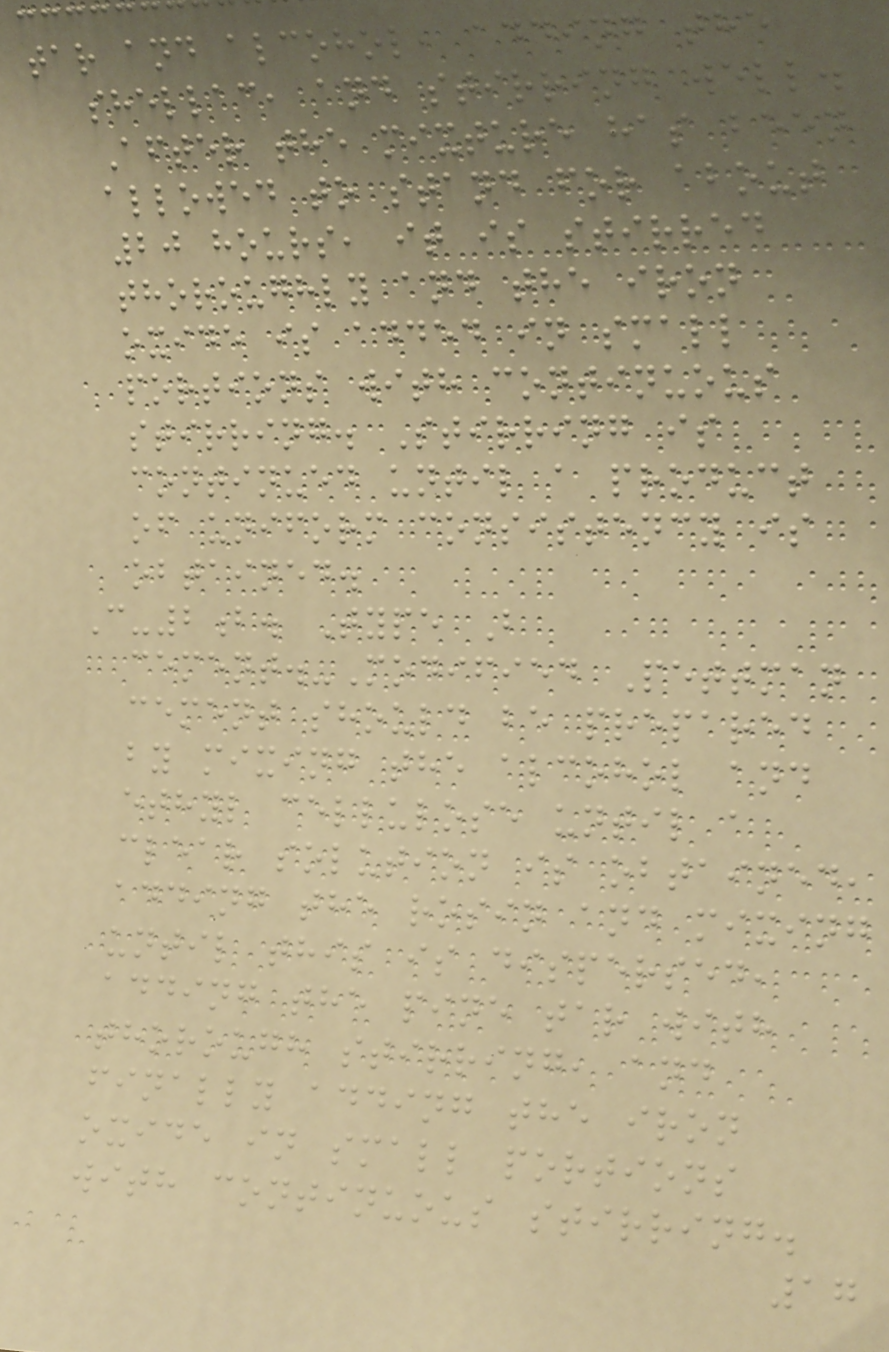tar and alcohol, adding the
shellac, and stirring well.
After the mixture has been
allowed to stand for about
20 hours, it is stirred
thoroughly and the iron
oxide is added in small
portions with continuous
stirring. Stirring is
continued until a product
of uniform consistency is
obtained.
C-2b. Type B
cement.-Modified Pettman
cement should be prepared
by mixing the alcohol and
ethyl cellulose until a
clear solution is obtained,
adding the rosin and mixing
until this is dispersed,
adding the pine tar with
thorough stirring, and
finally adding the iron
oxide in small portions
with continuous stirring.
17
